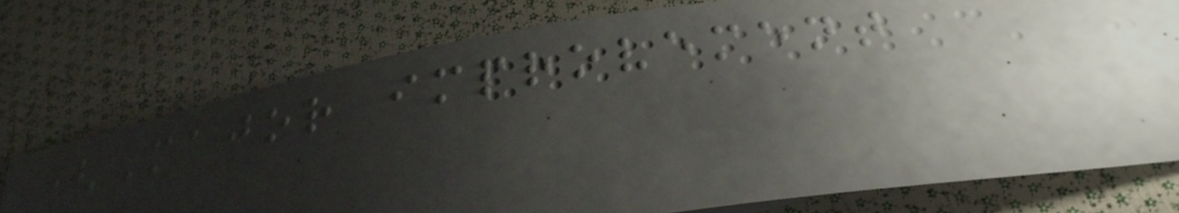(Major improvement
